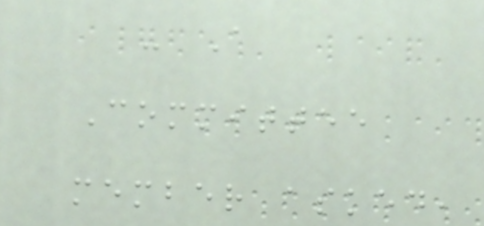- A
Committee
member asked,
